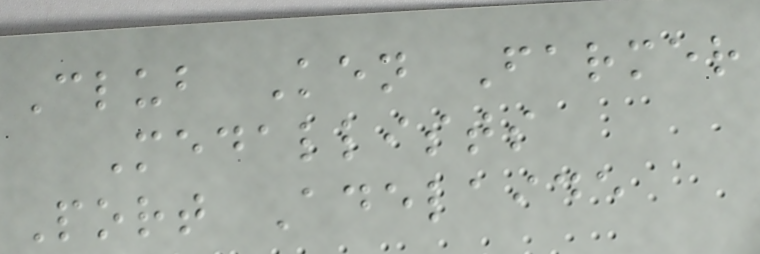Club Ken Farmer
Medallists
Port Adelaide
